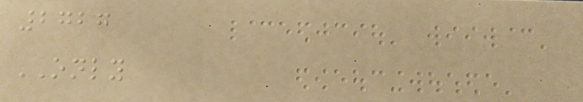2727
ONLY
